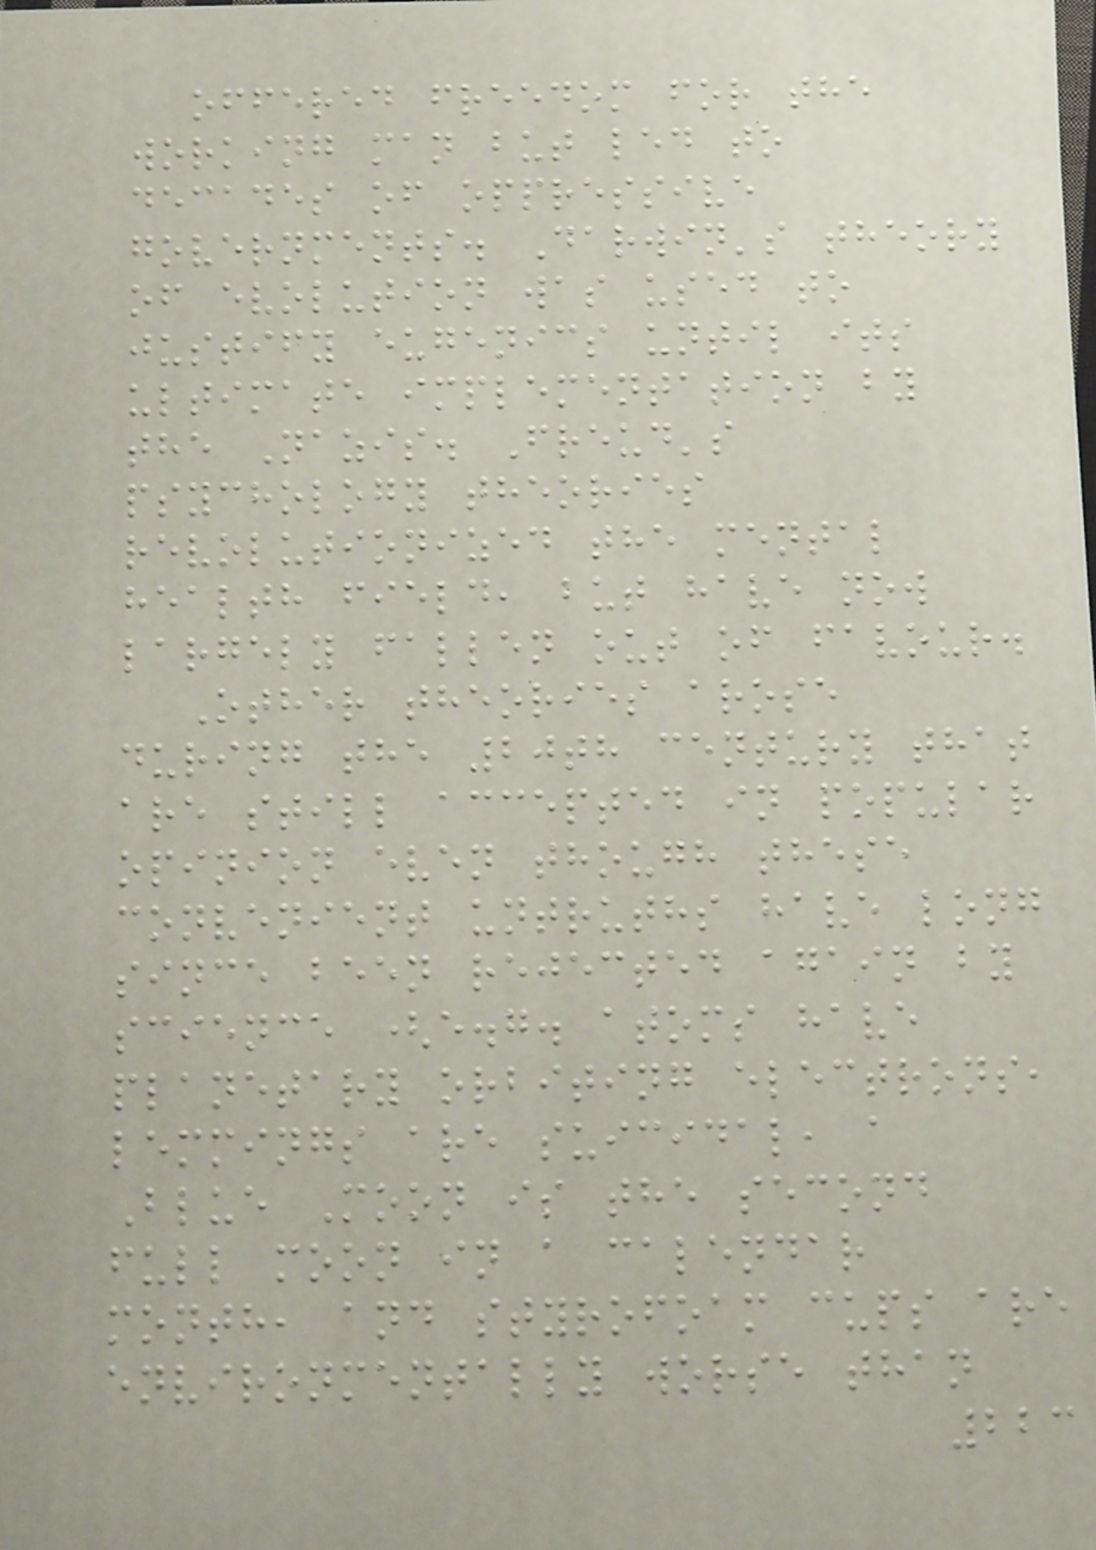offered freedom for the
working man but led to
decades of oppressive
governments. Darwin's theory
of evolution was used to
justify eugenics until its
ultimate implementation by
the Nazis. Freud's
psychology theories
revolutionized the mental
health field, but have now
largely fallen out of favour.
Other theories arose
during the 20th century that
are still accepted in popular
opinion even though these
convenient untruths have long
since been rejected again by
science (e.g. atoms have
planetary orbiting electrons,
lemmings are suicidal, a
Blue Moon is the second
full moon in a calendar
month, and styrofoam cups are
environmentally worse than
223
